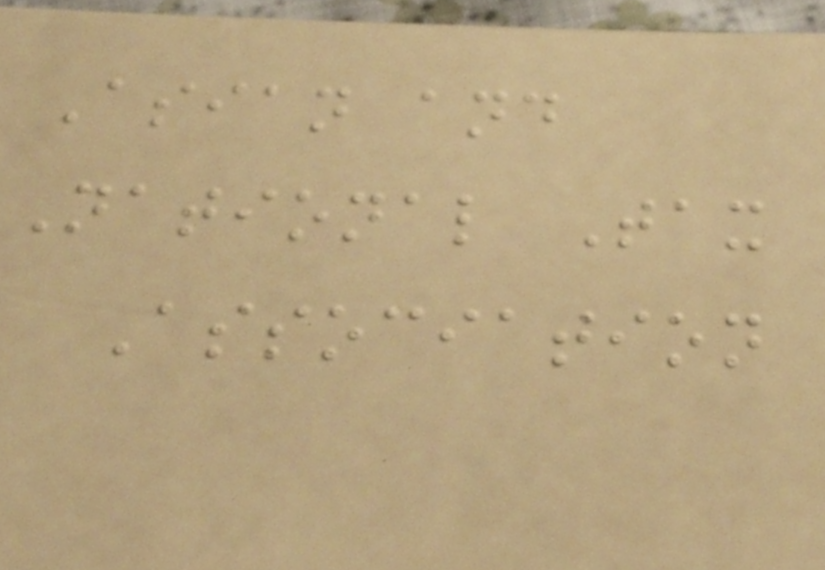Asian and
National Tax
Association
